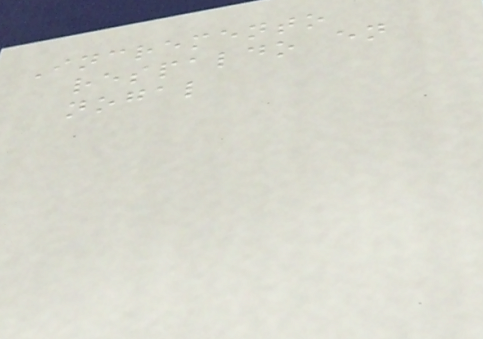Incremento
respaldo en
nogal
